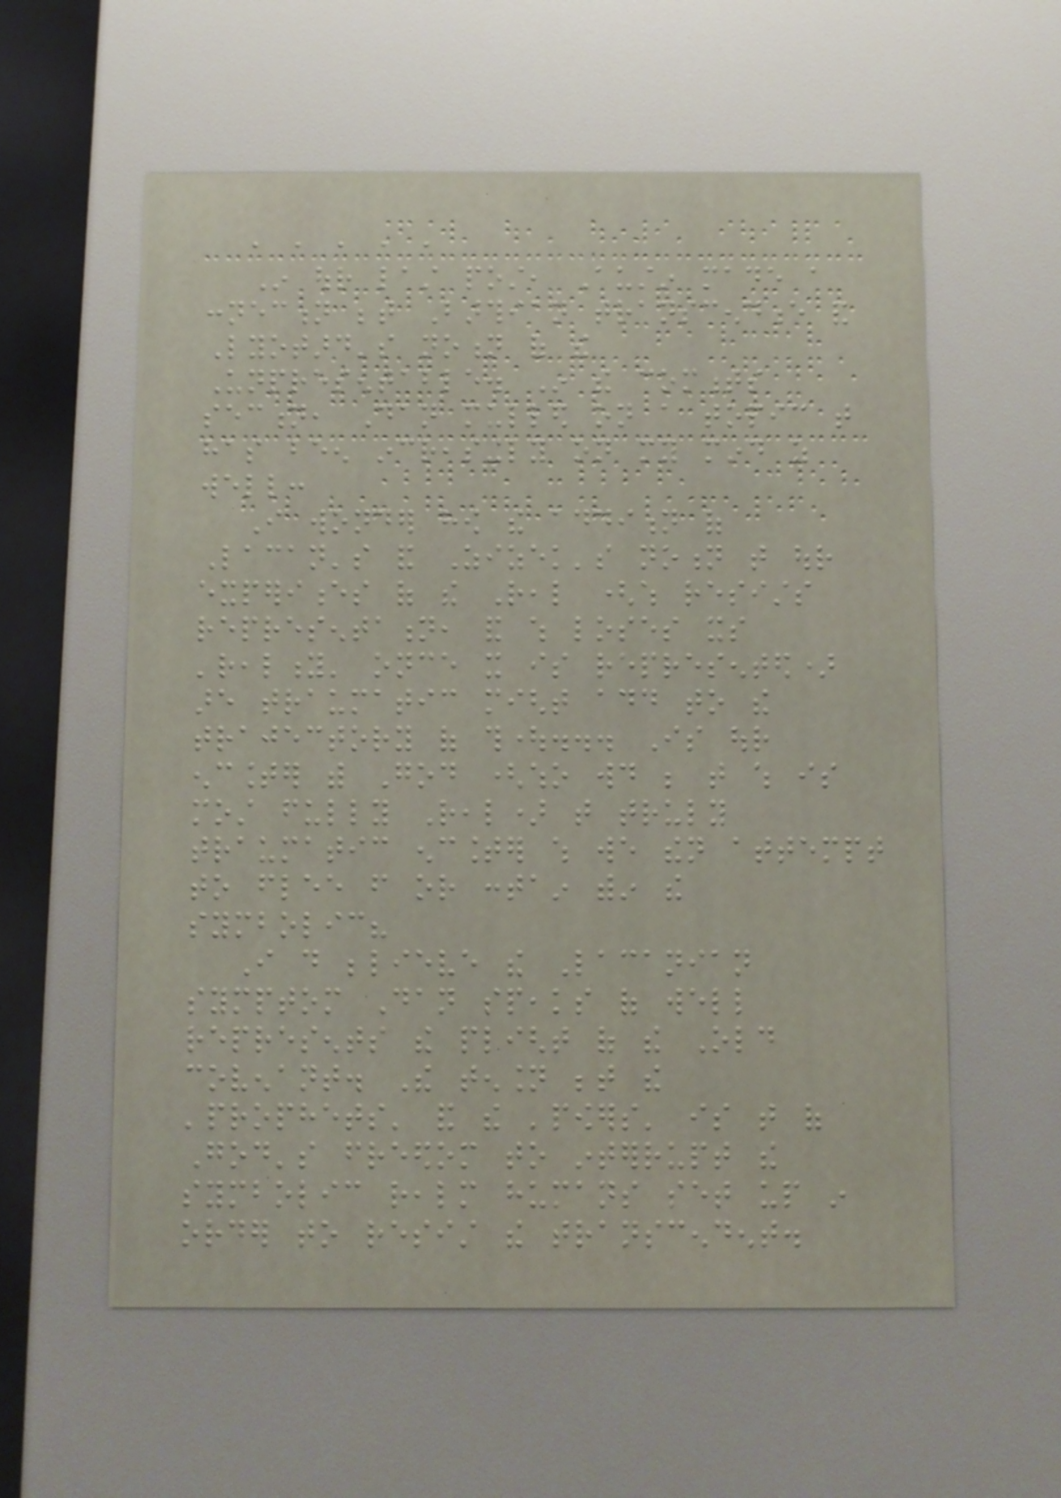, , , , ,
In our last post, Austin made a
connection between Barthian transcendence and
Lyotard's notion of the
Unpresentable. In the comments
section, Dan mulled on a topic that
has been increasingly on my mind as
well:
I wonder how the addition of
Lacan's and Zizek's notion that our
experiences of the Real (which resists
representation, and which loses its
'reality' once it is represented)
are traumatic might add to the
trajectory of thought... Is our
encounter with God (who would be that which is
most fully Real) that truly
traumatic encounter which we then attempt
to flee from or contain within the
symbolic?
I do believe the Lacanian
symptom Dan speaks of well
represents the plight of the Old
covenant. The tension between the
'prophets' and the 'powers' is that of
God's freedom to interrupt the
symbolic realm humans set up in
order to resist the transcendent.
